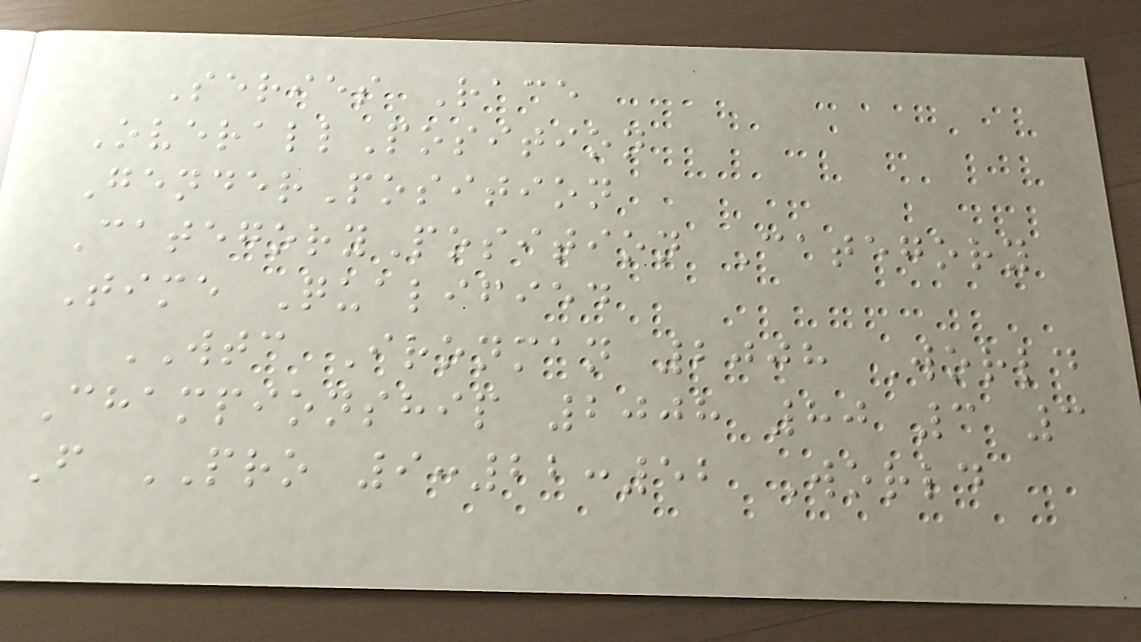Series Race
OverallPosition
GenderPosition
CategoryPosition Category
Time Qualified
WTC Ironman 2008 World
Championship 2008 80 3 3
F PRO 9:22:52 World
